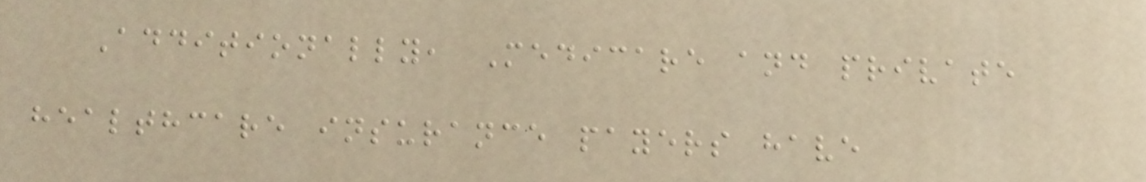Additionally, Medicare and private
healthcare insurance payers have
